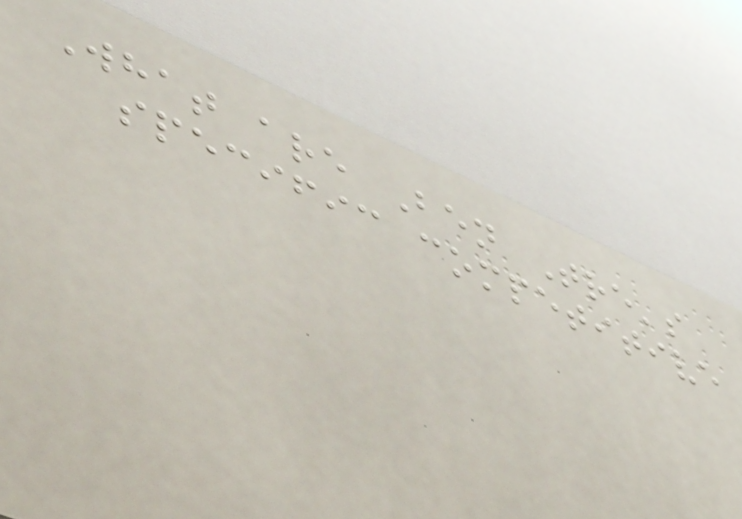What are Ben Tre's
specific competitive
